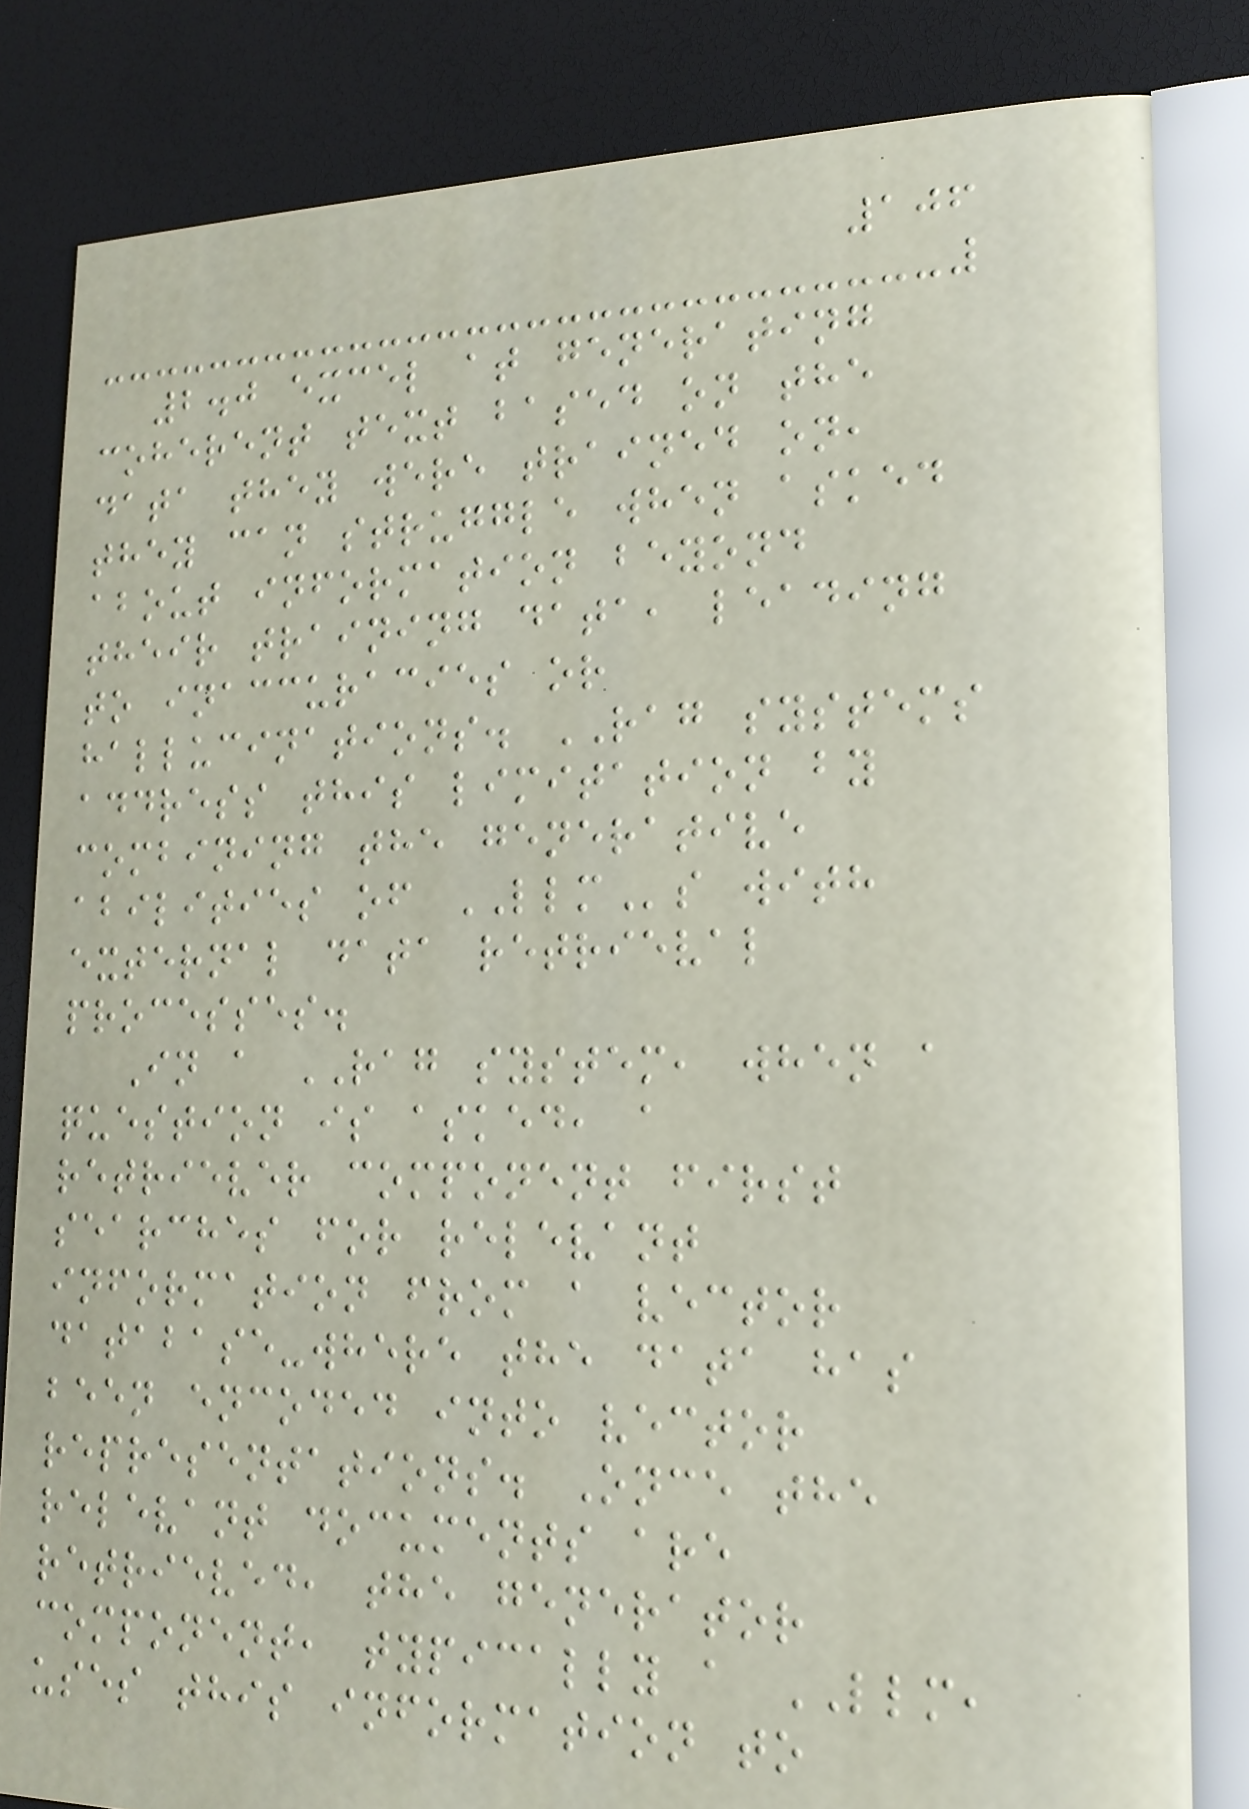106
2.0 excel at generating
coherent text based on the
data they were trained on,
they can struggle when asked
about information beyond
their training data, leading
to inaccuracies or
hallucinations. RAG systems
address this limitation by
combining the generative
abilities of LLMs with
external data retrieval
processes.
In a RAG system, when a
question is asked, a
retriever component first
searches for relevant
information from a vector
database-where the data has
been encoded into vector
representations. Once the
relevant documents are
retrieved, the generator
component, typically a LLM,
uses this information to
